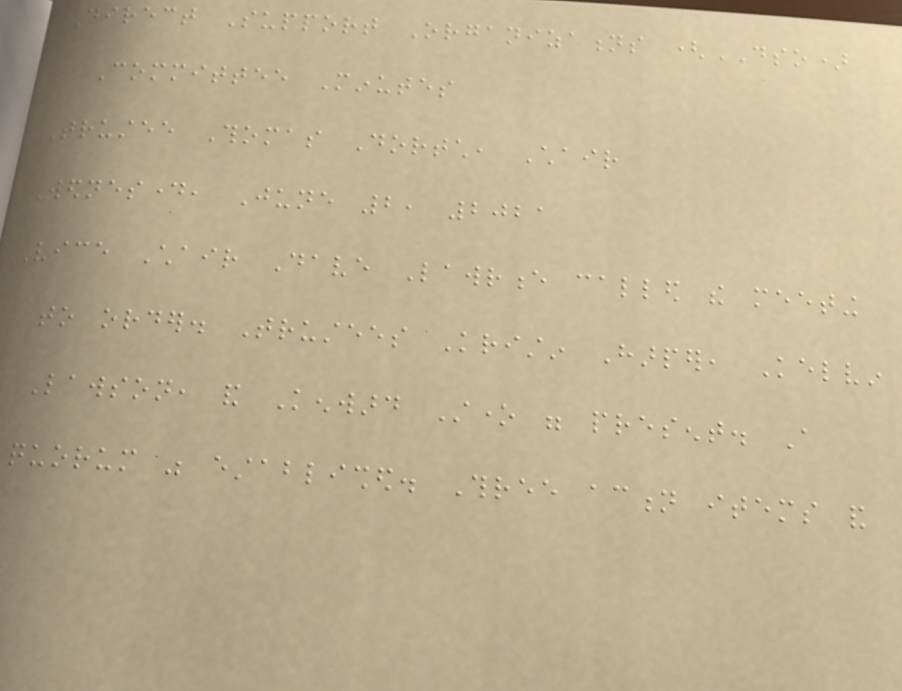Direct Support Organizations (DSO)
Committee Minutes
Trustee Thomas Dortch, Chair
Wednesday, June 2, 2021
Vice Chair Dave Lawrence called the meeting
to order. Trustees Kristin Harper, Kelvin
Lawson, and Kenward Stone were present. A
quorum was established. Three action items and
